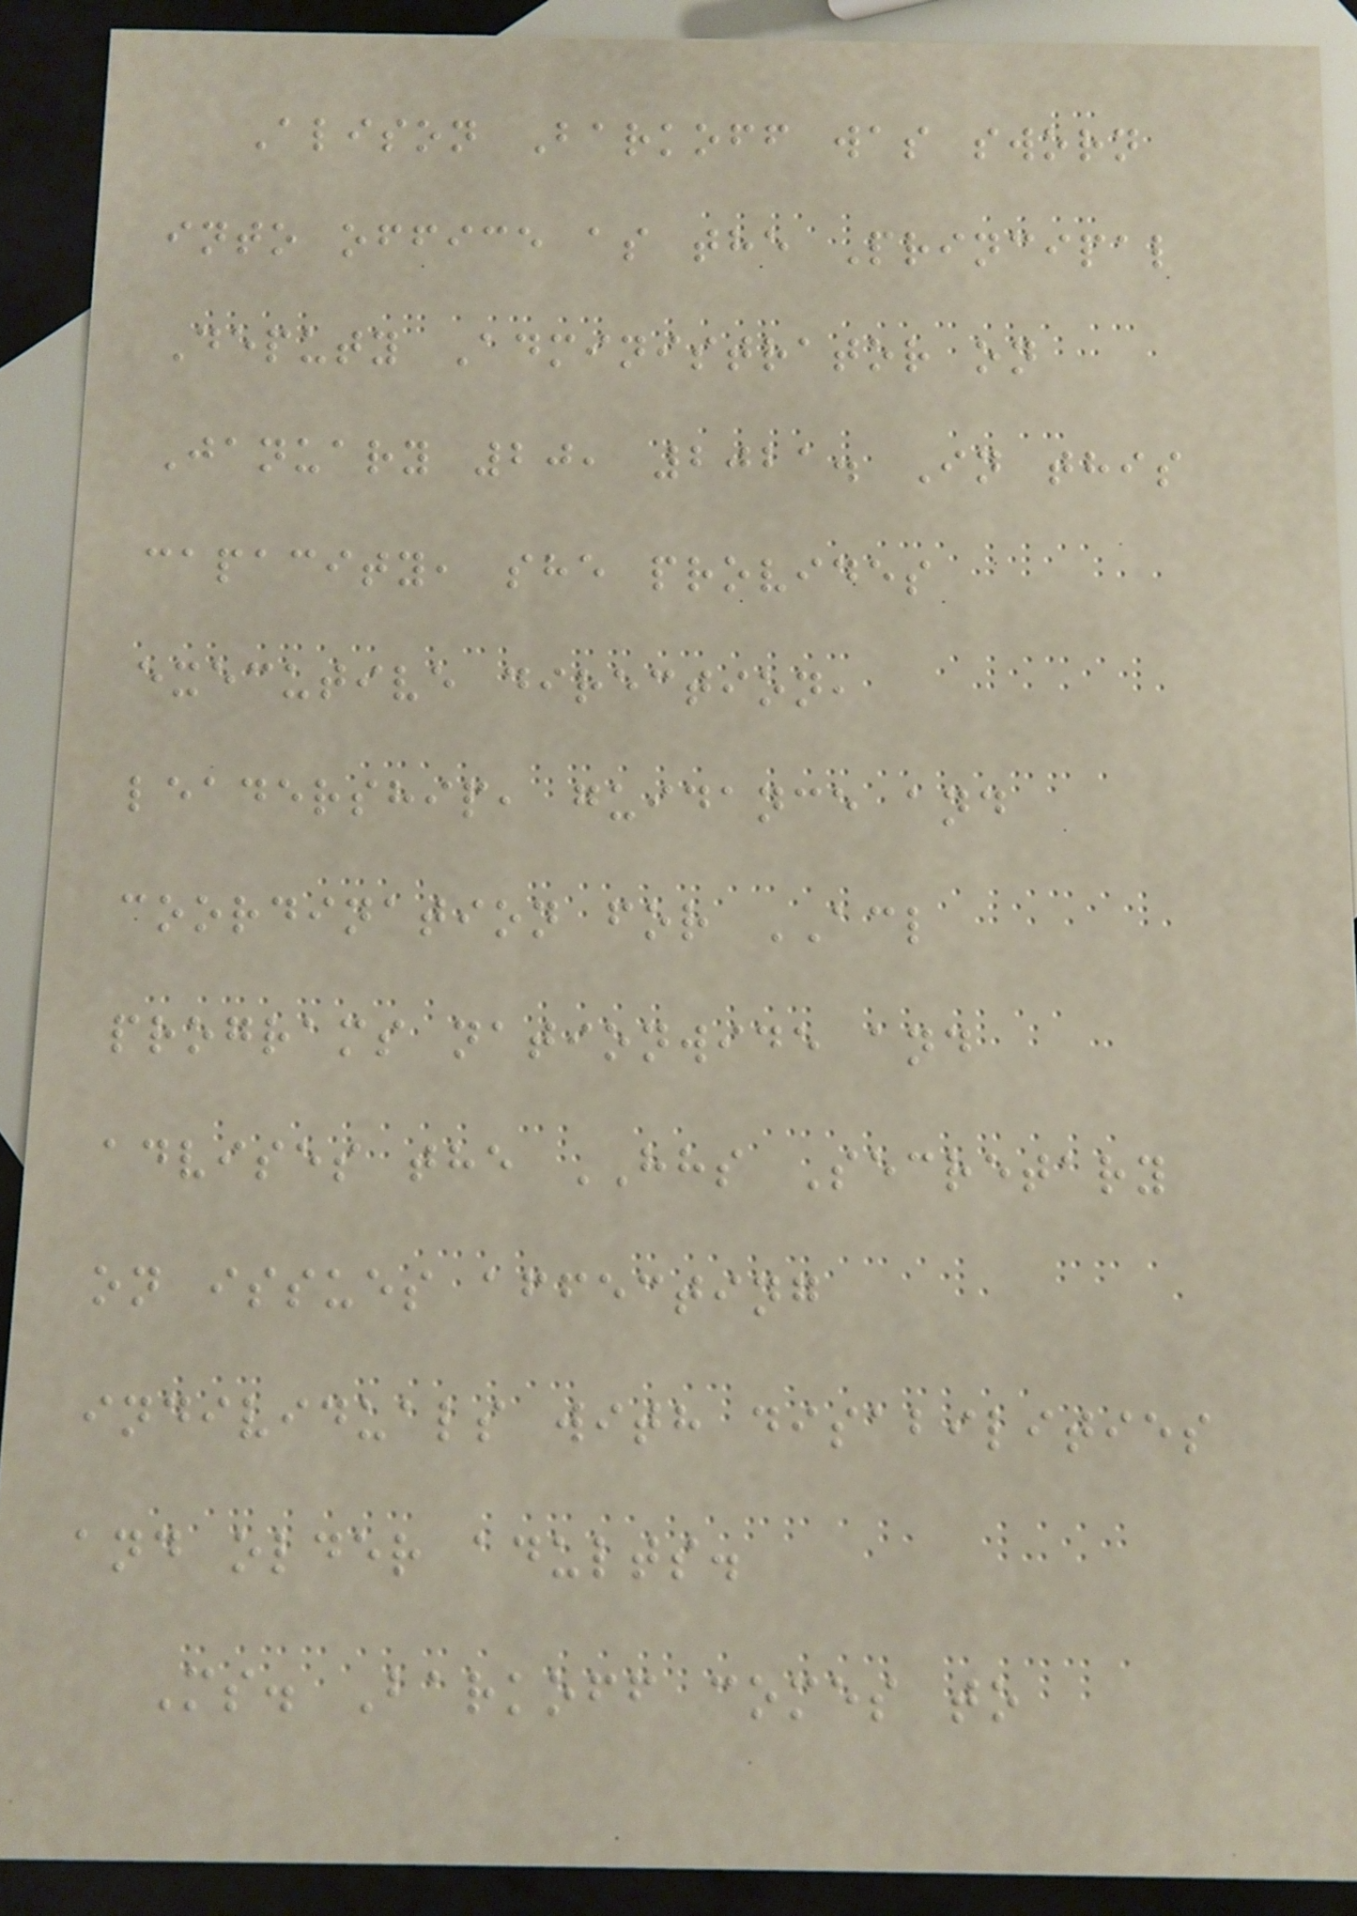Alison Barkoff was sworn
into office as the Principal
Deputy Administrator on
January 20, 2021. In this
capacity, she provides
executive direction,
leadership, guidance and
coordination for ACL
programs nationwide and
advises the HHS Secretary
on issues affecting
individuals with disabilities
and older adults.
Ms. Barkoff comes to
